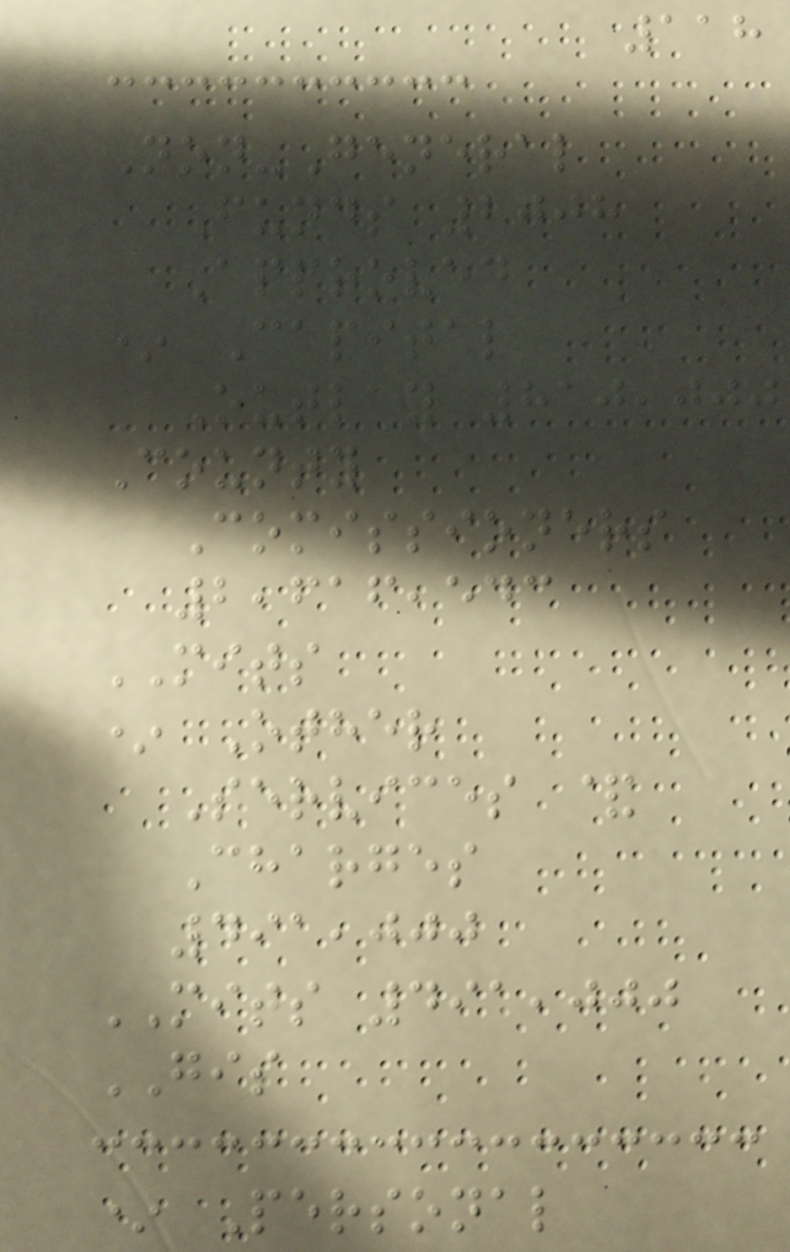118
Non-General
Funds 2008
Approved
* Capital
Outlay 810,000
County
Comissioners
2,616,543
MITS
* Other
Services &
Charges
491,000
MITS 491,000
GIS
* Personal
